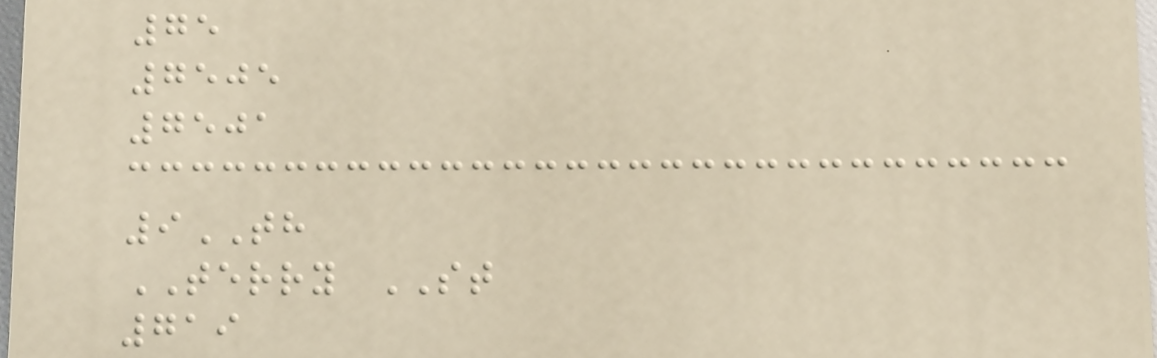75
7505
7501
9TH
TERRY ST
719
